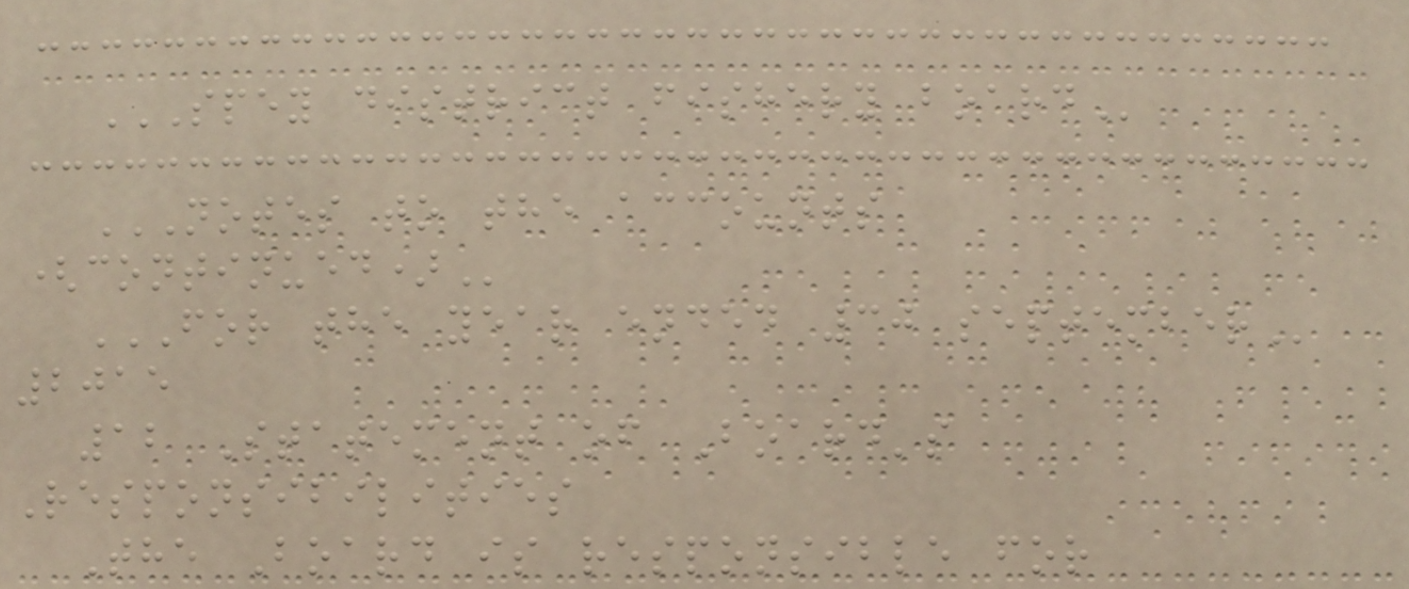SPEY DISTRICT FISHERY BOARD
NOTES TO THE ACCOUNTS
(CONTINUED)
FOR THE YEAR ENDED 30 SEPTEMBER
2015
12 Statement of Board's
Responsibilities
The Board is responsible for
